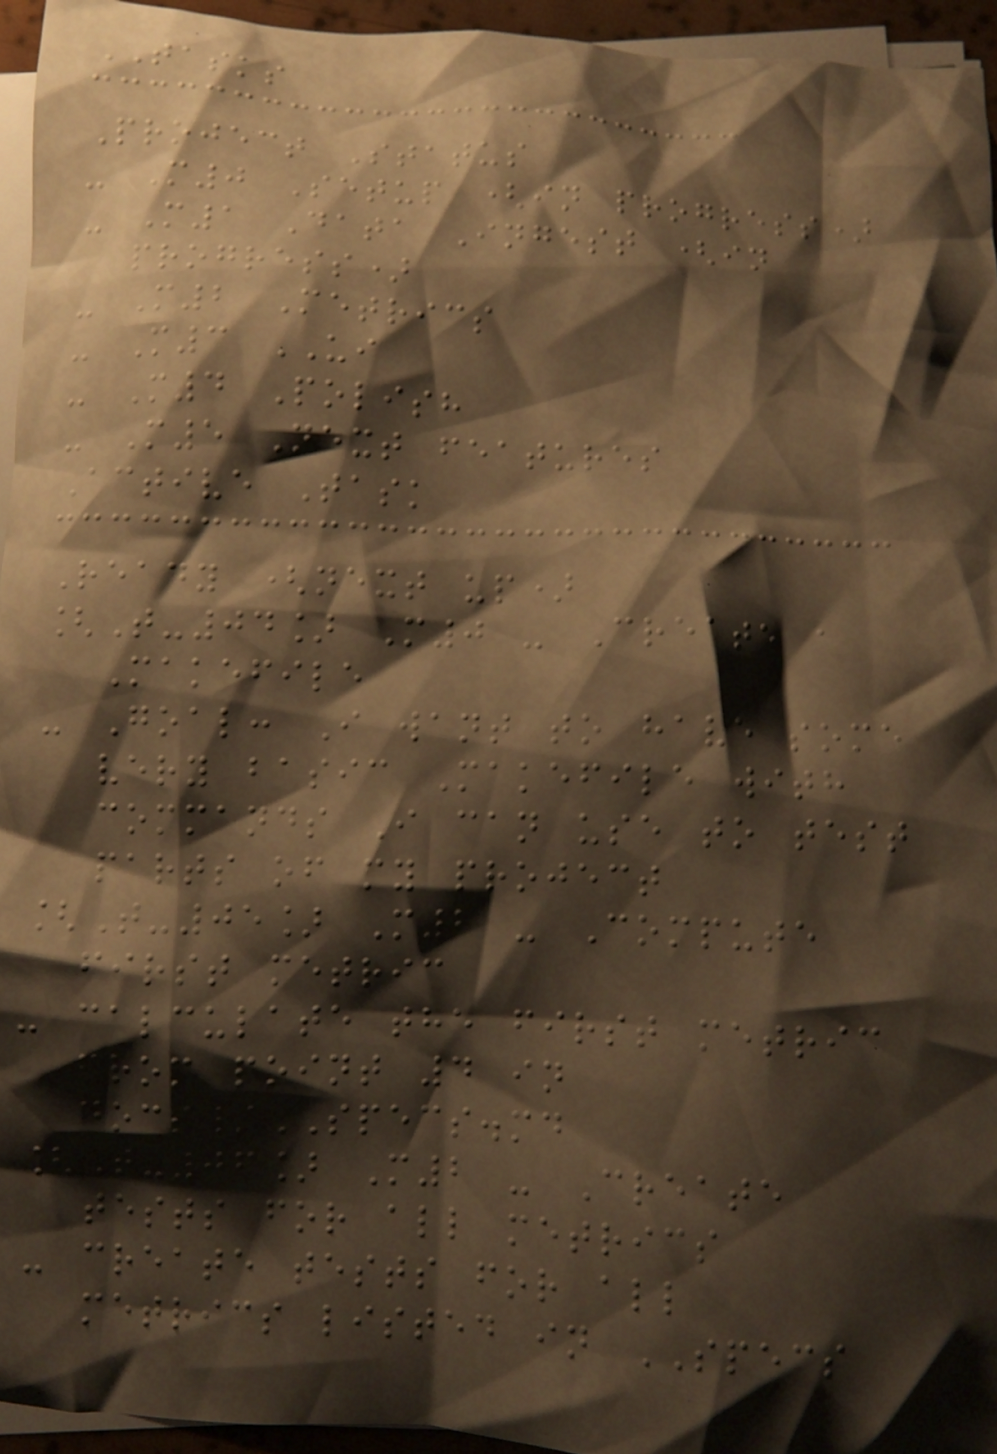TASKS
Project Status
- M0 Setup (in progress)
- M1 Data Ingest (in
progress)
- M2 Metrics
- M3 UI
- M4 Polish
- M5 Next features
Active Task
Ready (next up)
[T-04] M0 - Create a
Makefile
- Goal: I want to have some
very basic Makefile with
commands I can use to test
parts of my project
[T-05] M2 - Compute
first metric
- calculate the first metric
from point 4 in
docs/SPECS.md
[T-06] M2 - Create
tests for all metrics
- create tests for all
metrics listed in SPECS
